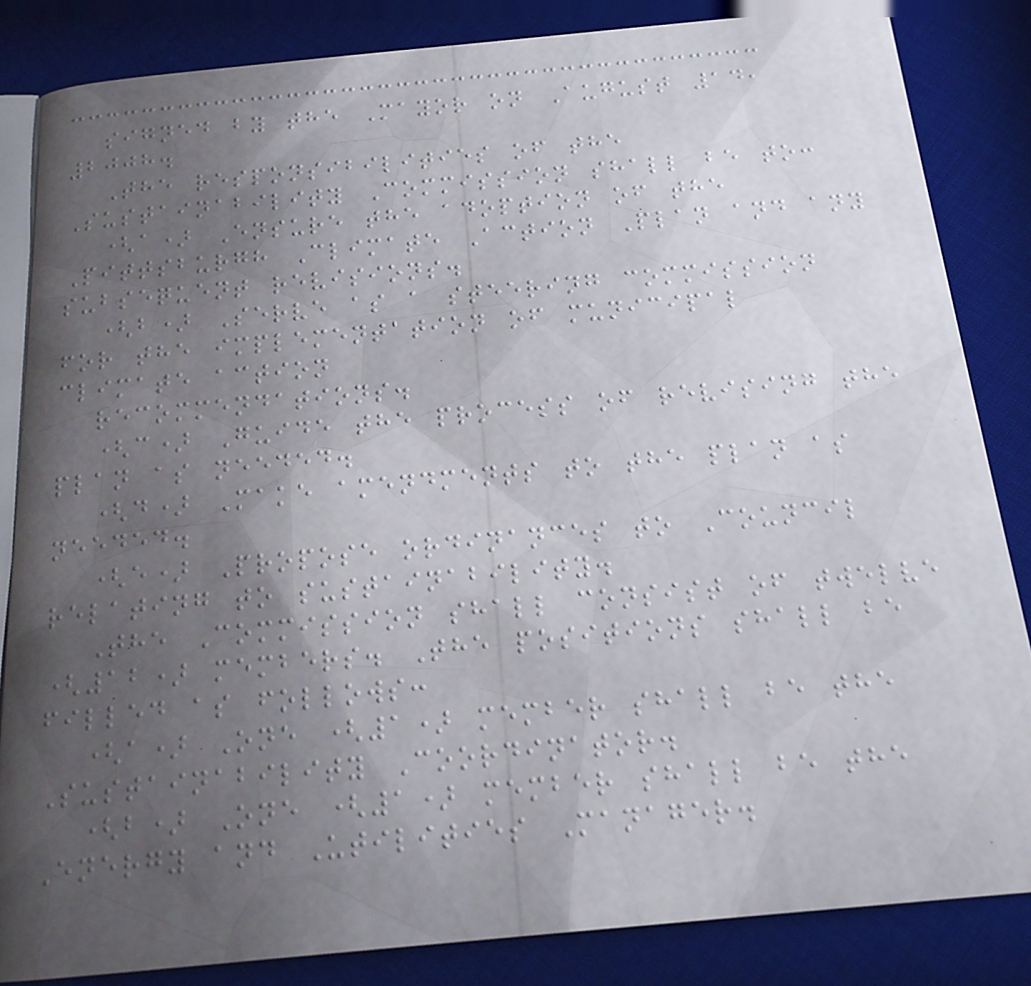signed by the Mayor on August 14,
2008.
The responsibilities of the
Sustainability Commission shall be to:
(a) Ensure the adoption of the
Pittsburgh Climate Action Plan and any
subsequent revisions.
(b) Serve as a steering commission
for the implementation of municipal
climate action
recommendations.
(c) Guide the process of revising the
plan as needed.
(d) Make amendments to the plan as
needed.
(e) Propose ordinances to Council
relating to sustainability.
The Commission shall consist of twelve
(12) members. The positions shall be
filled as follows:
(a) One (1) member shall be the
Sustainability Coordinator.
(b) One (1) member shall be the
Energy and Utilities Manager.
